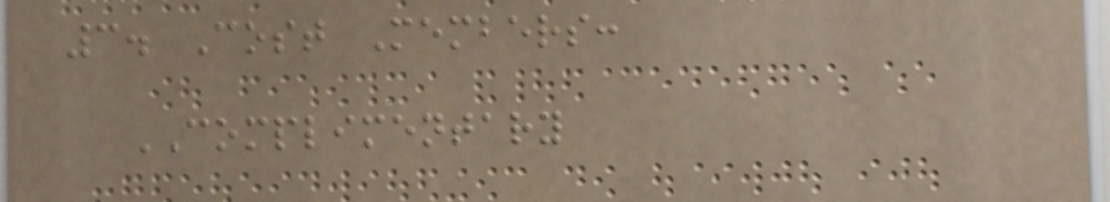3. Cost Members:
COMPLIMENTARY
